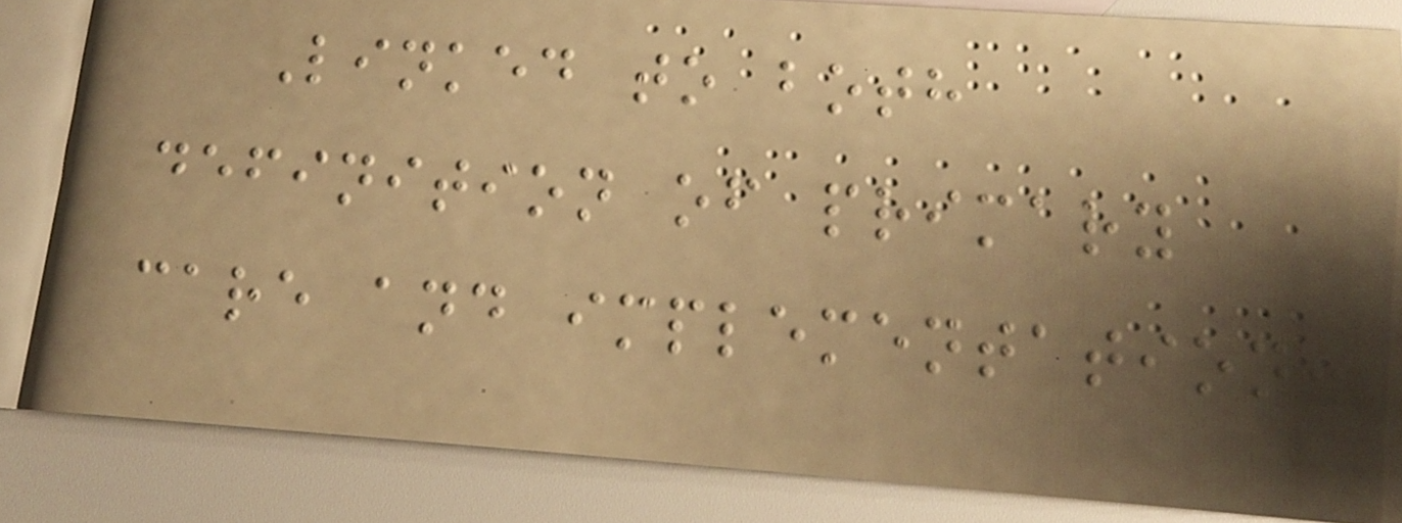Linked to both
definition of primary
care and implementation.
